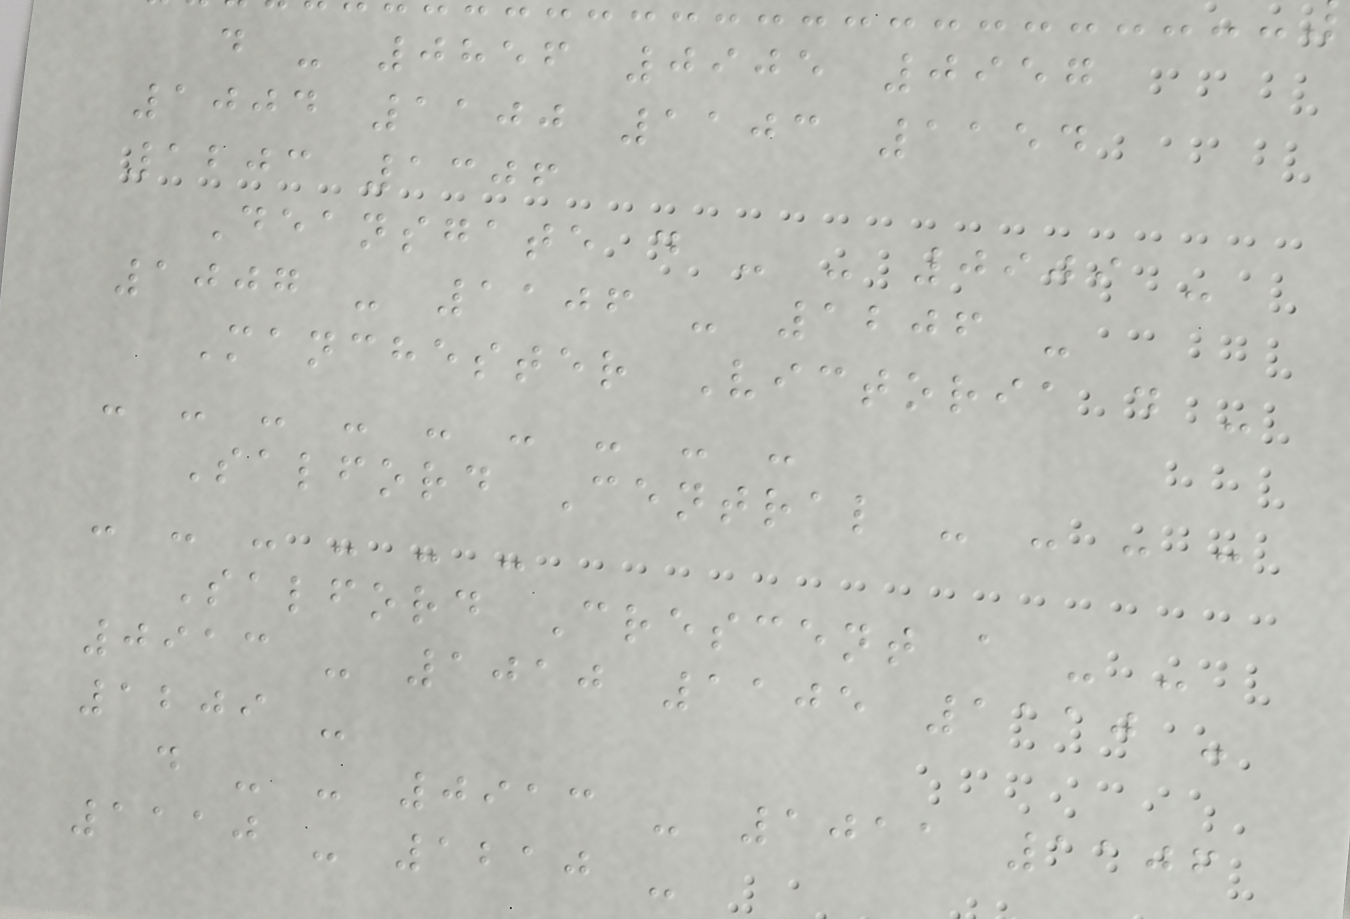d - 0856 0905 0957
1004 1100 1103 1154
1203 1306
Deansgate d - - 0909 -
1007 - 1106 - 1206 -
Manchester Victoria d -
- - - - - - - - -
Salford Central - - - -
- - - - - -
Salford Crescent a - -
0913 - 1010 1105 1110 -
1209 -
d - - 0913 - 1011 1106
1110 - 1210 -
